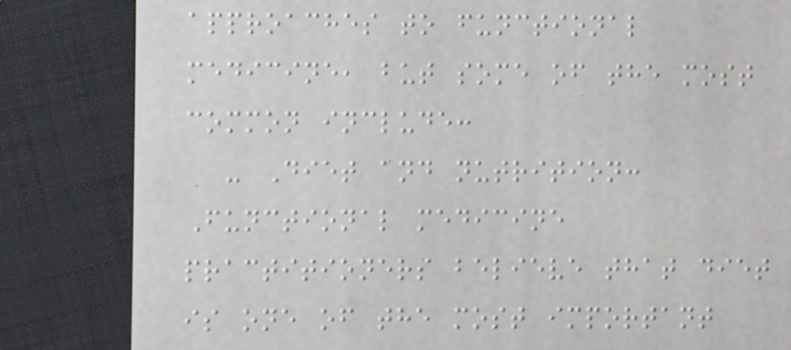approaches to functional
medicine, but some of the most
common include:
- Diet and nutrition:
Functional medicine
practitioners believe that diet
is one of the most important
